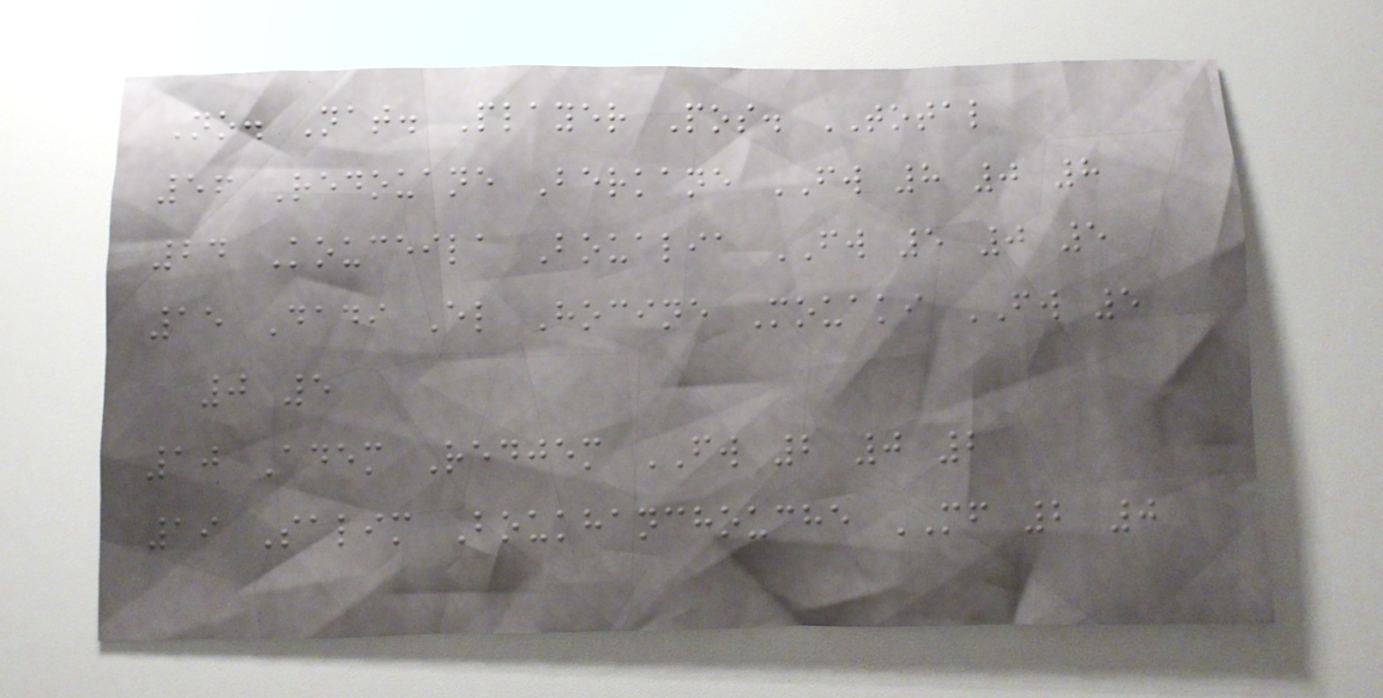No. Nat. Player Pos. TOTAL
56 Redouane Berkane FW 8 0 8
24 Kouceila Boualia FW 5 0 5
15 Dadi El Hocine Mouaki FW 5
0 5
10 Adem Redjem FW 2 0 2
19 Salim Boukhanchouche MF 2 0
